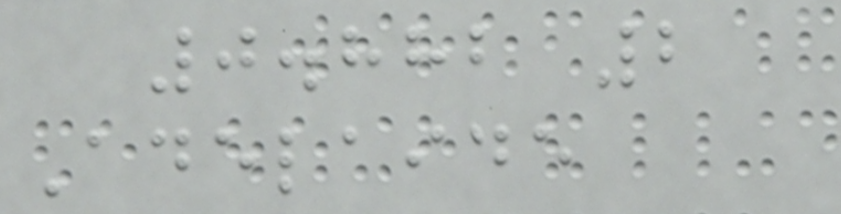0.882 2
Adelaide
